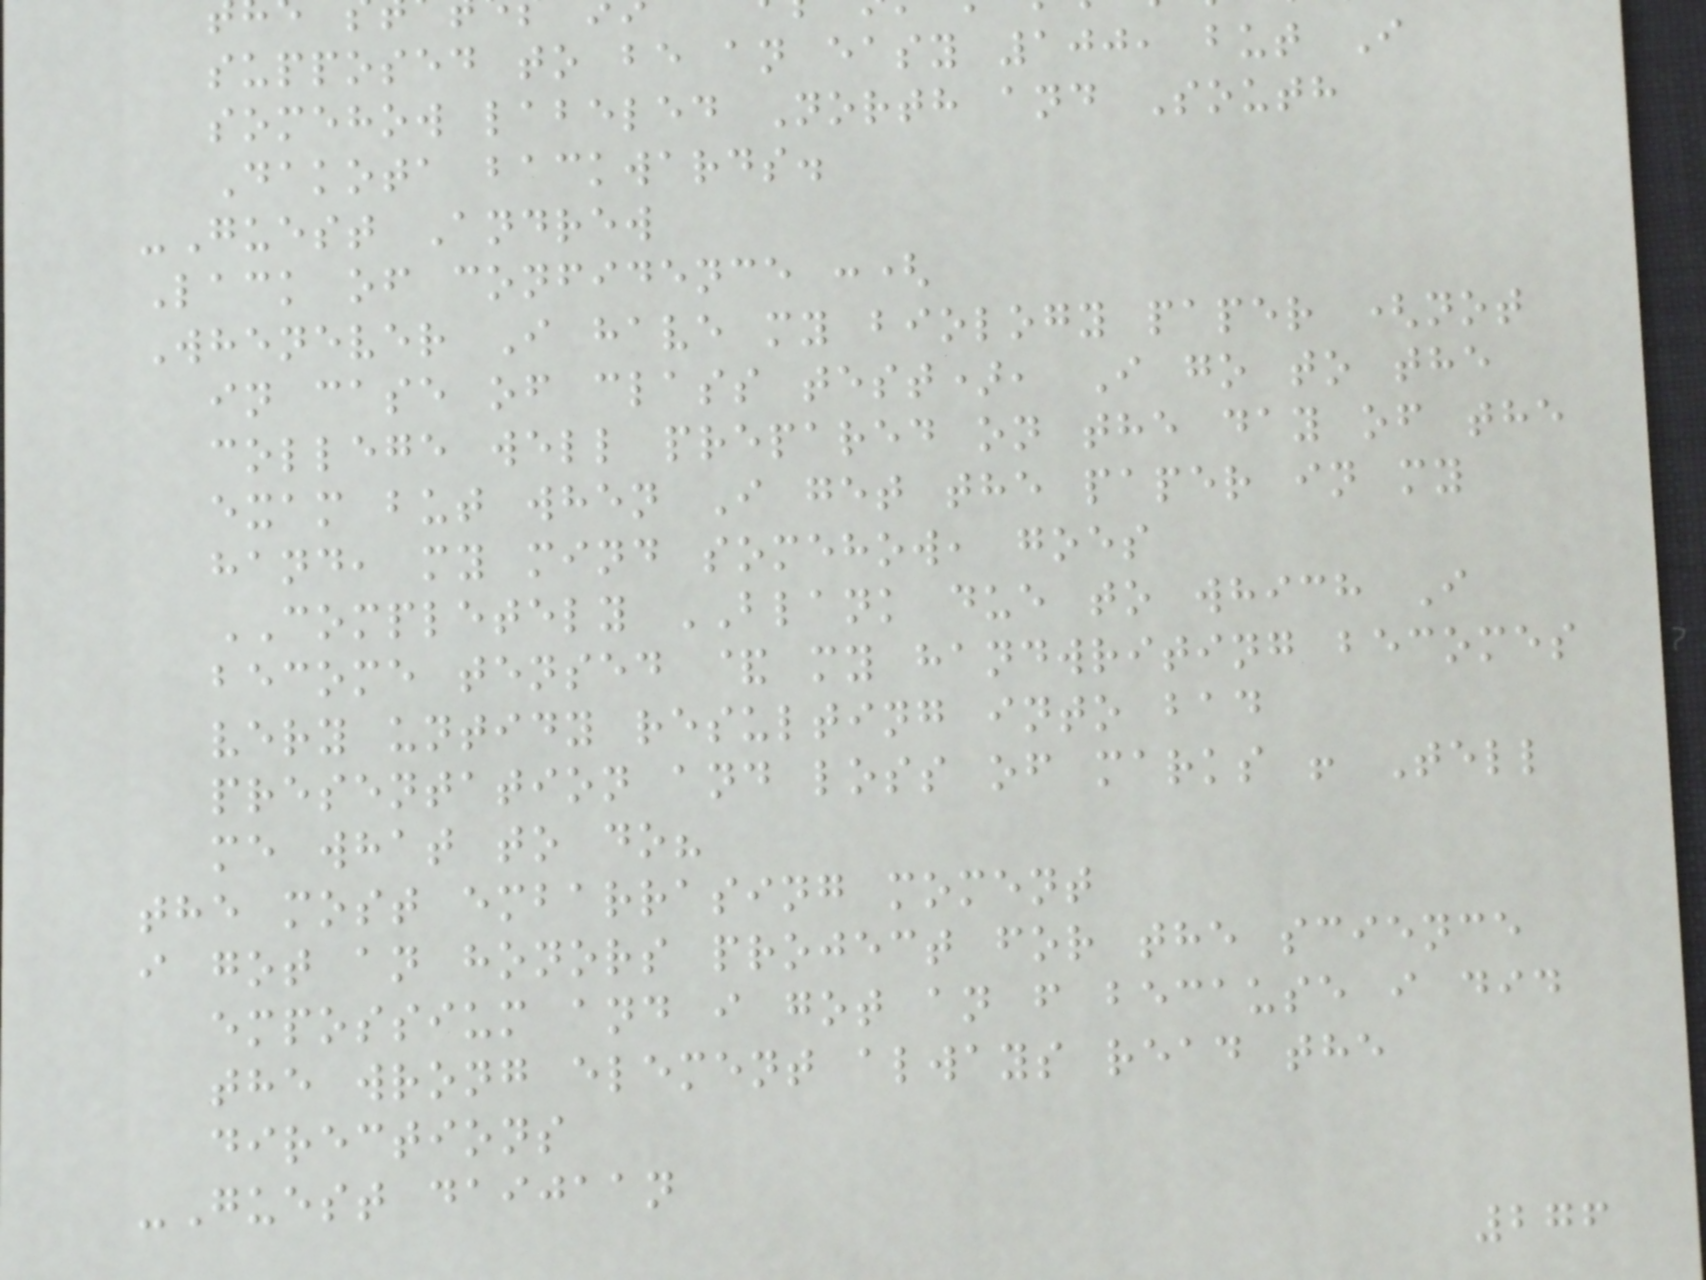supposed to be an easy 100, but I
somehow labeled North and South
Dakota backwards.
-Guest Andrew
Lack of confidence :(
Whenever I have my biology paper (not
in case of class test), I go to the
college well prepared on the day of the
exam but when I get the paper in my
hand, my mind somehow, goes
COMPLETELY BLANK due to which I
become tensed & my handwriting becomes
very untidy resulting into bad
presentation and loss of marks ! Tell
me what to do?
the most embarrasing moment
i got an honors project for the science
empossium and i got an f because i did
the wrong element always read the
directions
-Guest daijaan
276
